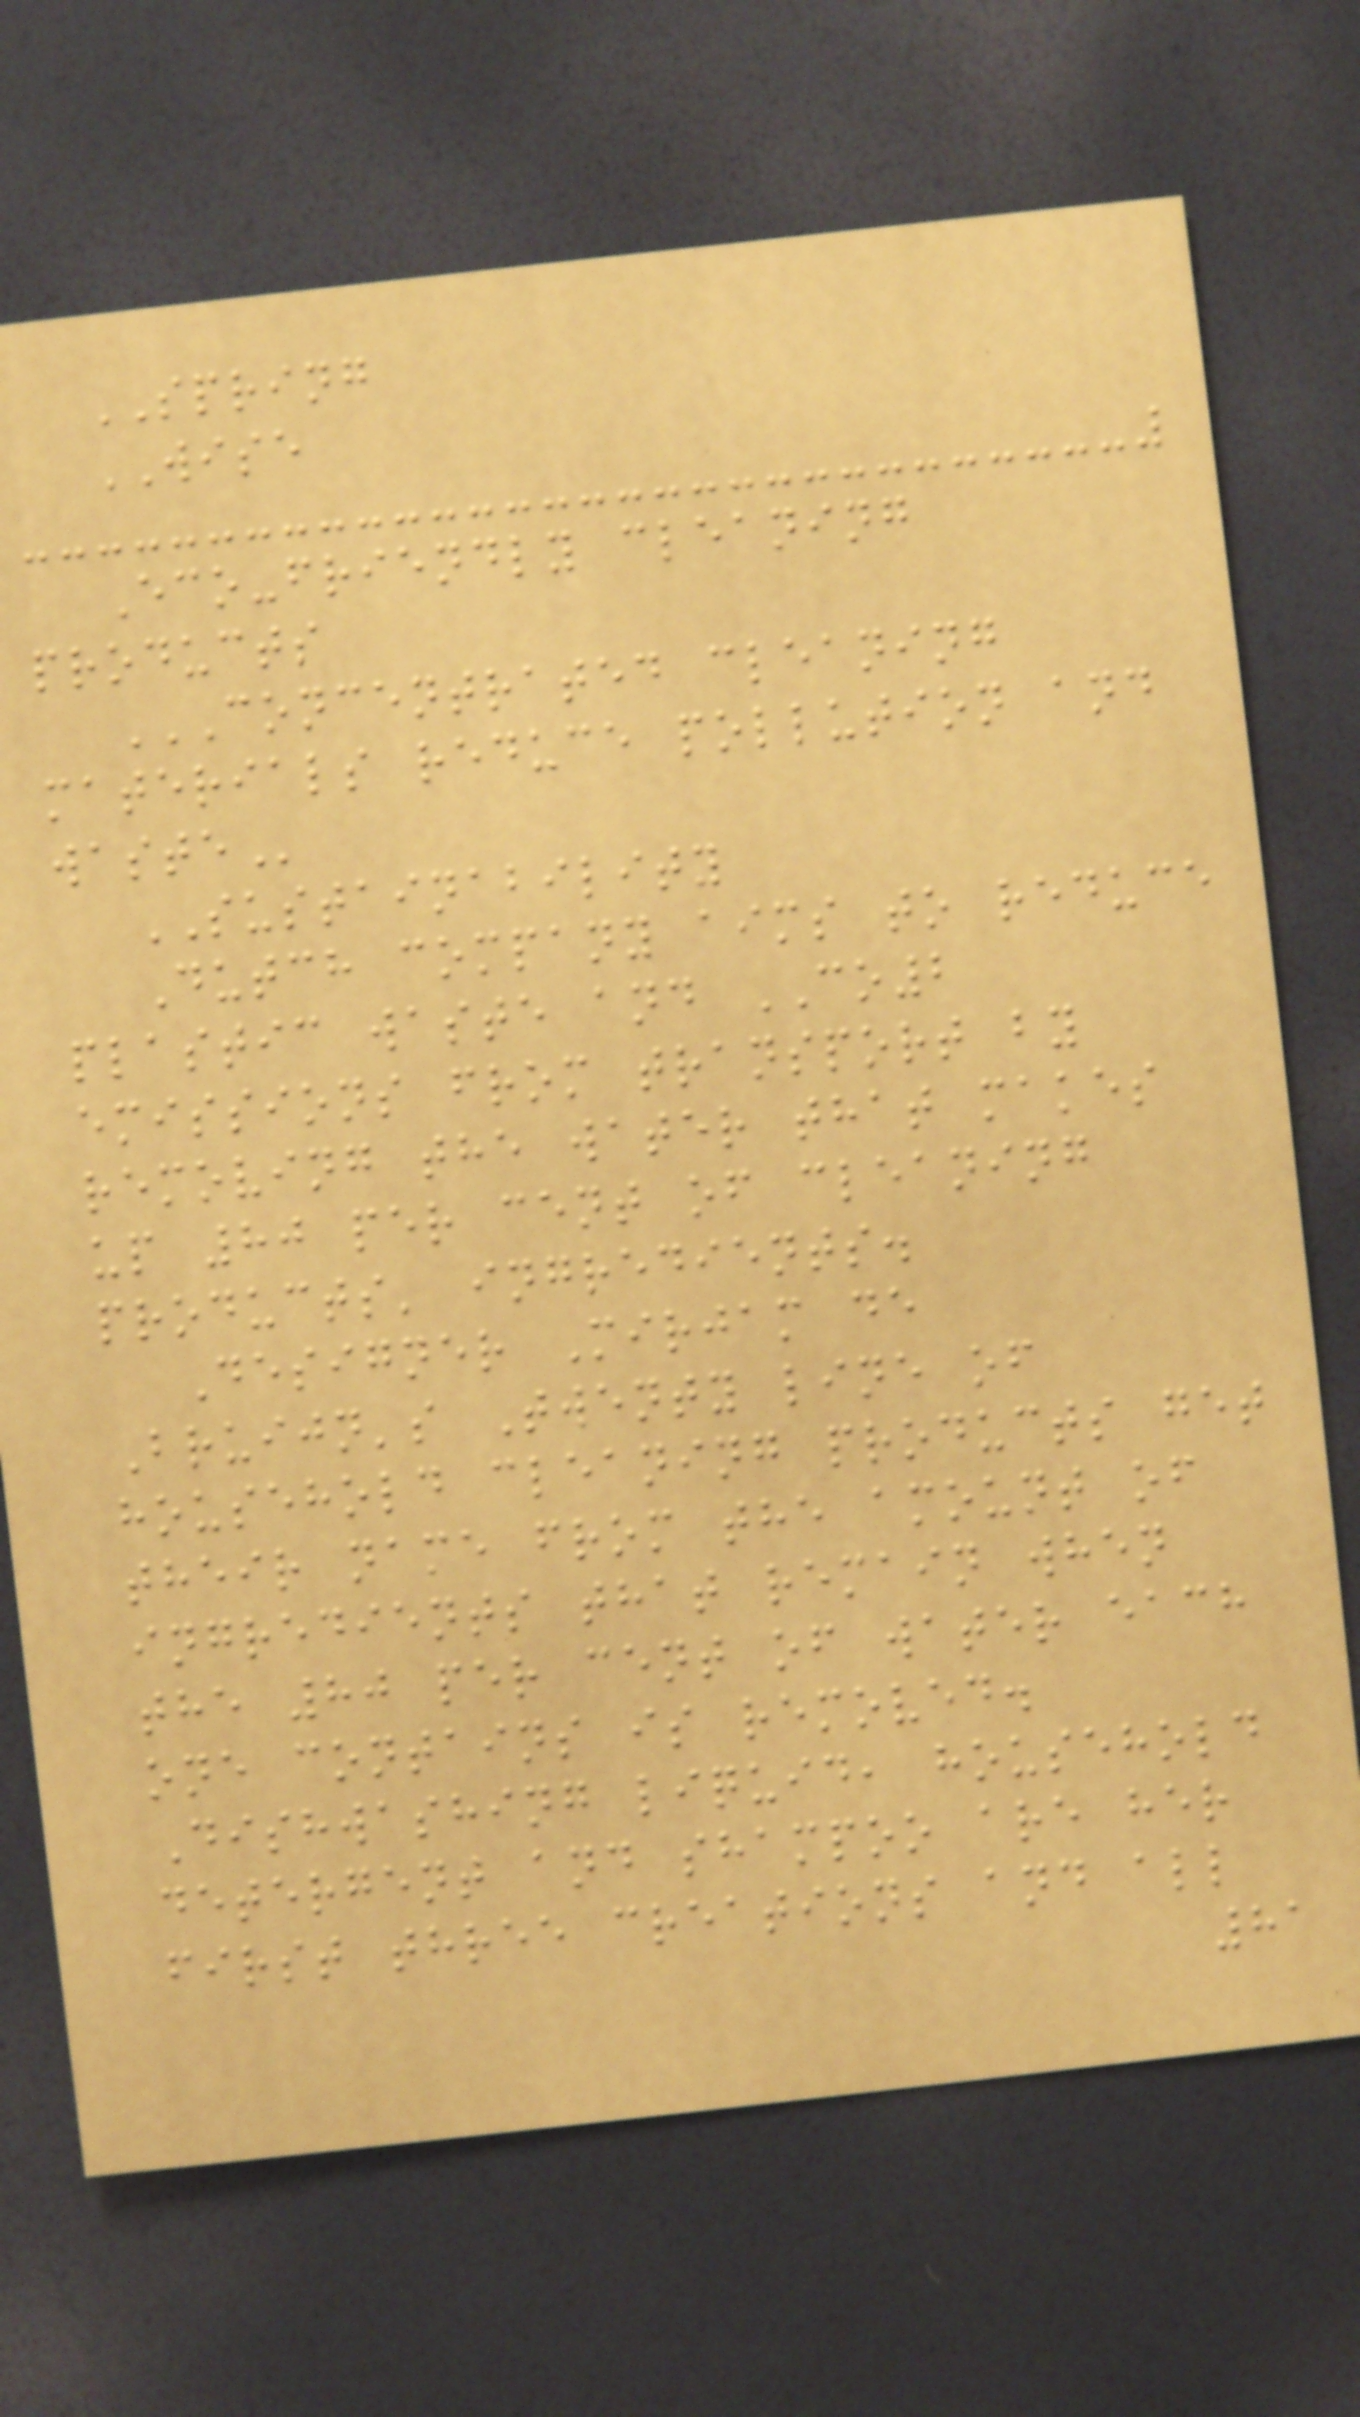SPRING
WISE
Eco-friendly cleaning
products
CONCENTRATED CLEANING
MATERIALS REDUCE POLLUTION AND
WASTE
SUSTAINABILITY
Dutch company aims to reduce
plastic waste and CO2
emissions from transport by
removing the water that makes
up 80 per cent of cleaning
products' ingredients.
Designer Mirjam de
Bruijn's Twenty line of
household cleaning products get
their name from the amount of
ingredients that remain when
the 80 per cent of water each
one contains is removed.
Dishwashing liquid, household
detergent and shampoo are her
first three creations and all
81
